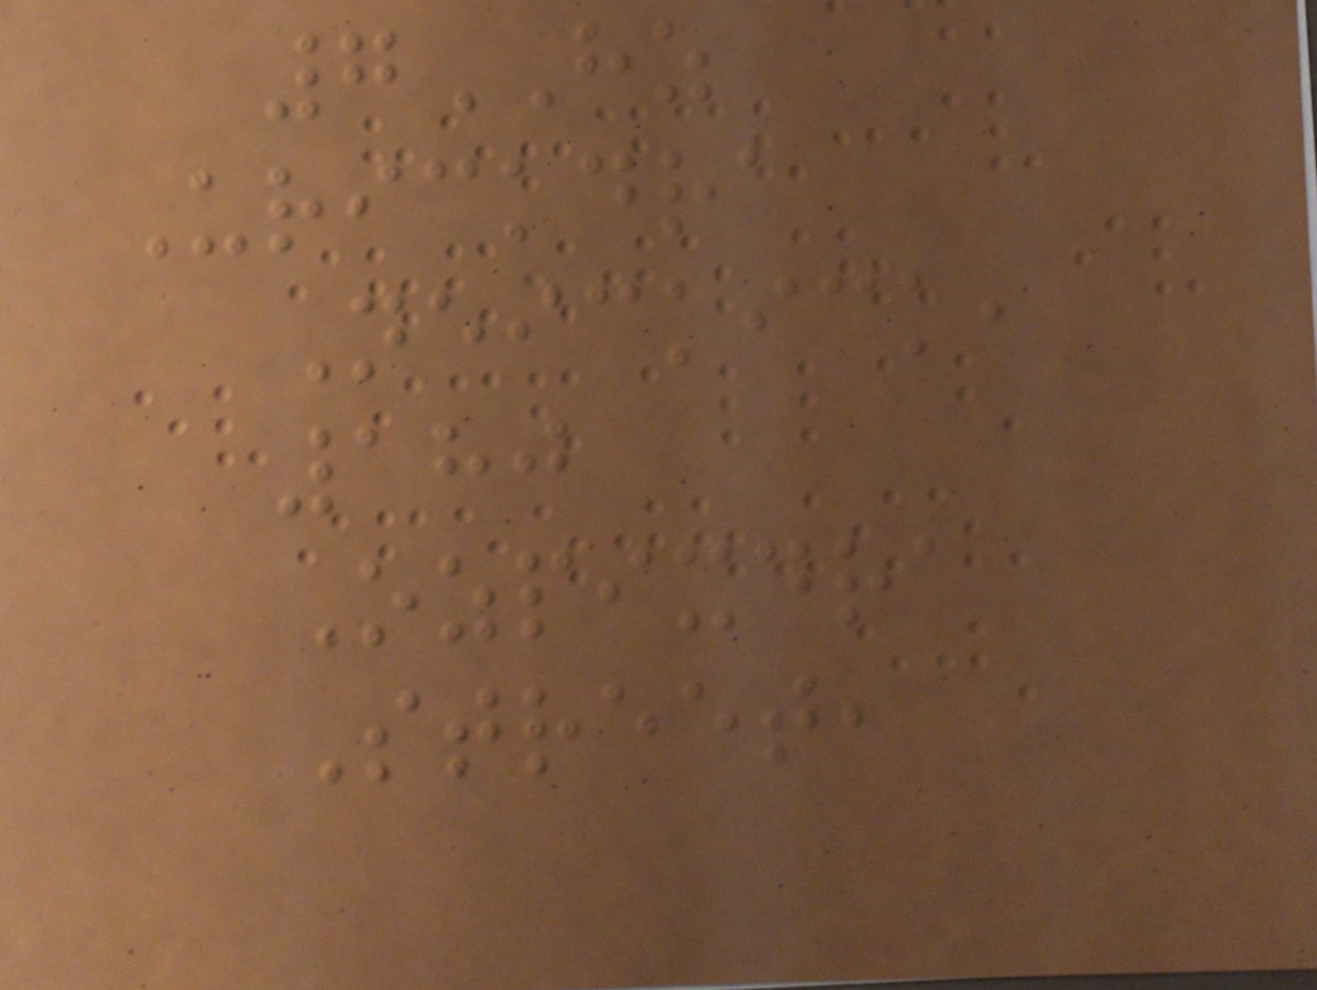7HZ
Urickdra
Neickick,
180
Ozpixdra
Street,
